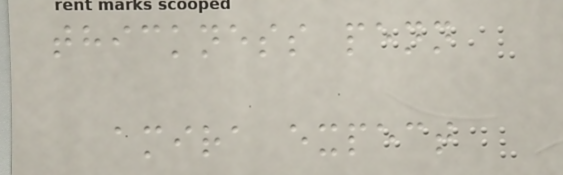thickness penn
amira expect
